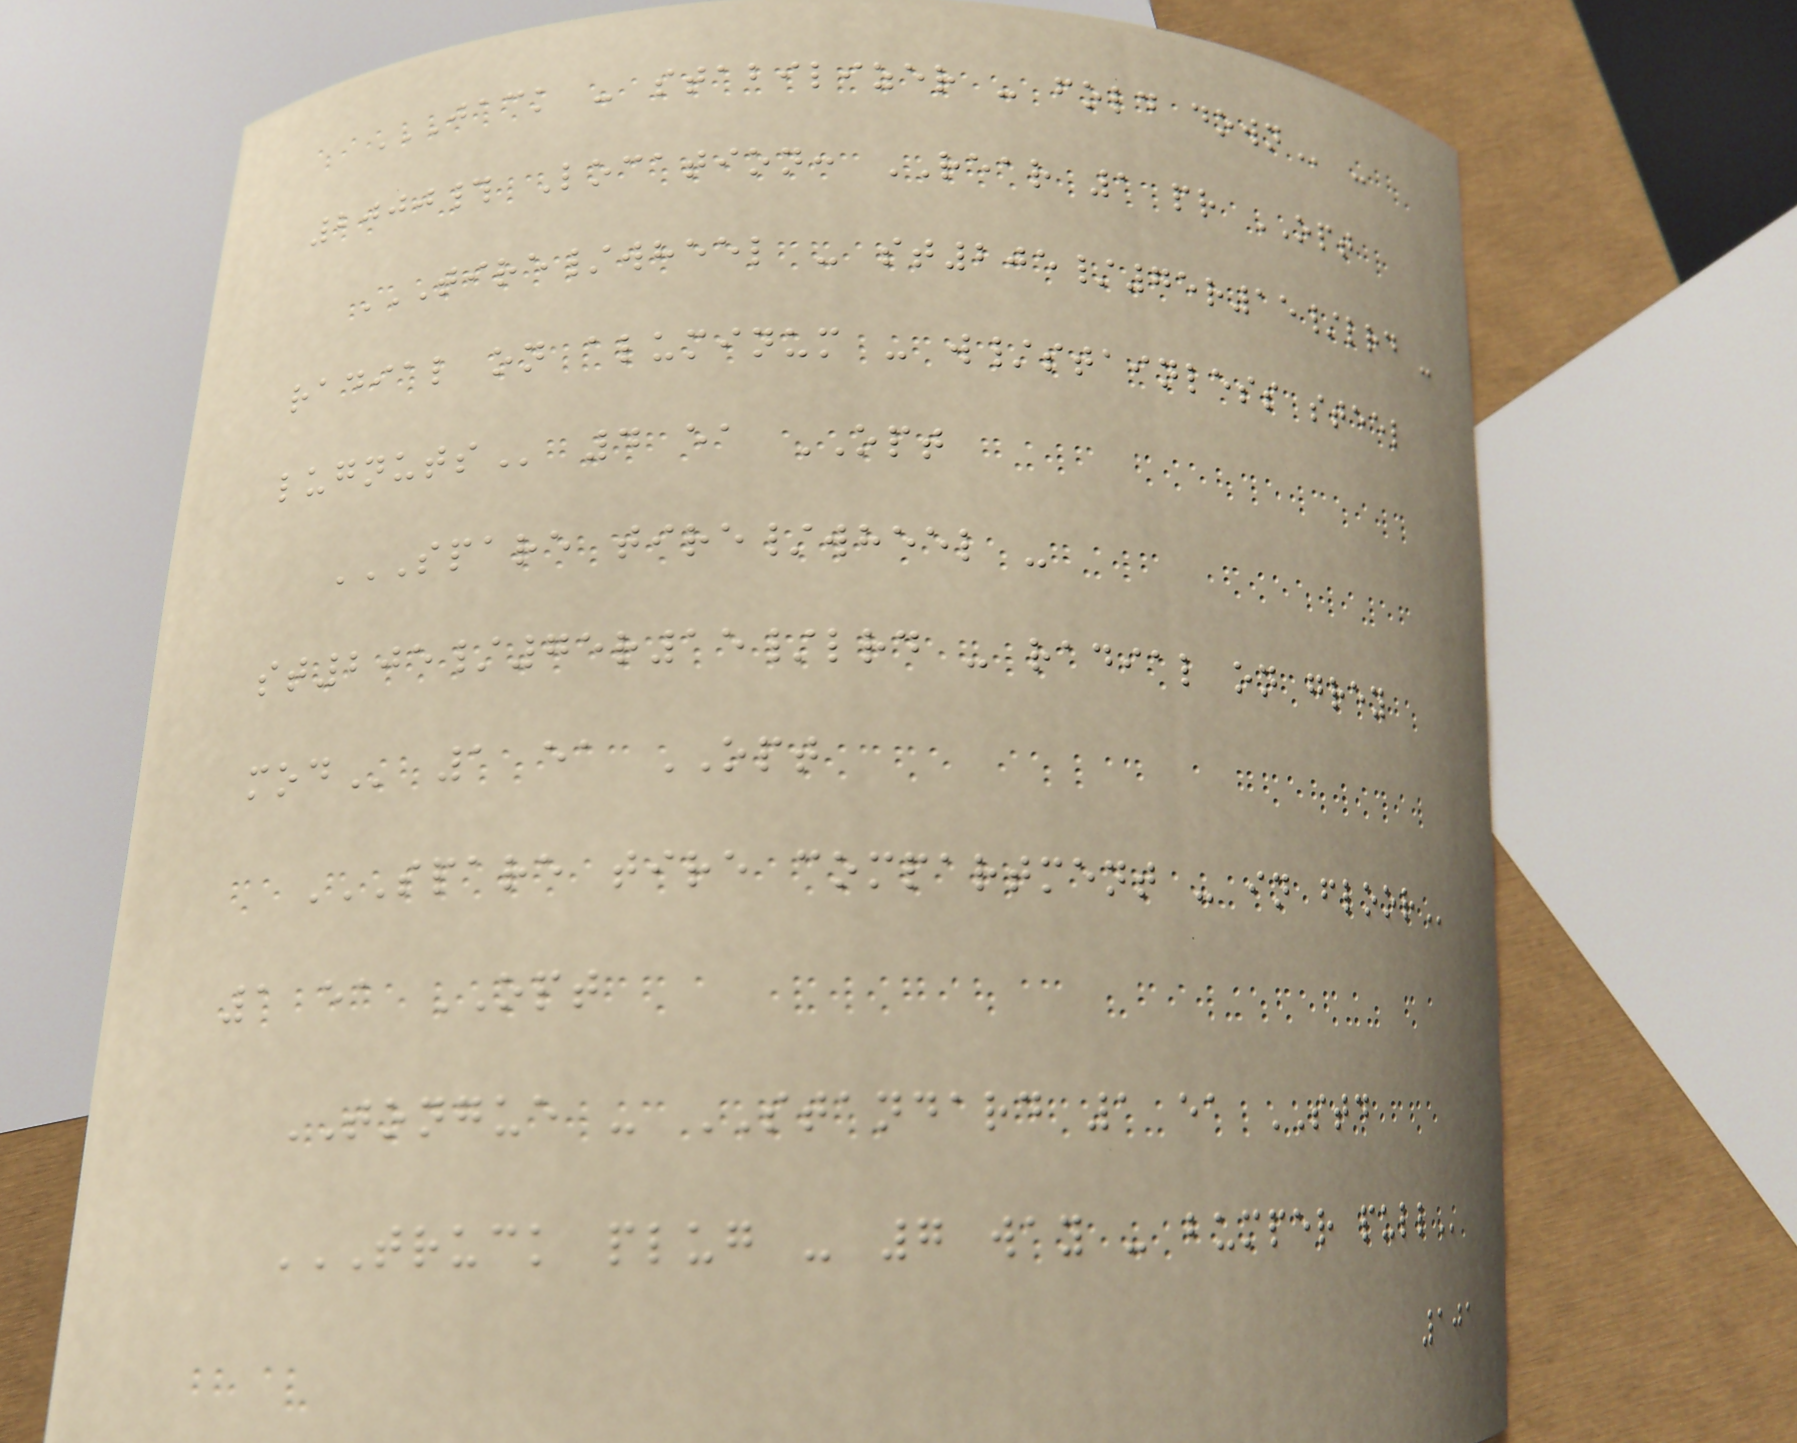JACK - STABILIZER - FOLD DOWN -
2000# Location: REAR 1 pr OPT
TIRE/WHEEL - ST205/75R15/LRD -
RADIAL ON ALUMINUM - W/STAINLESS STEEL
LUGNUTS 4 ea OPT
SPARE TIRE/WHEEL -
ST205/75R15/LRD - RADIAL ON GREY
MOD 1 ea OPT
SPARE TIRE COMPARTMENT - IN FLOOR
1 ea OPT
TONGUE - STANDARD 1 ea STD
TRUCK PLUG - 7 WAY - BUMPER PULL
101
